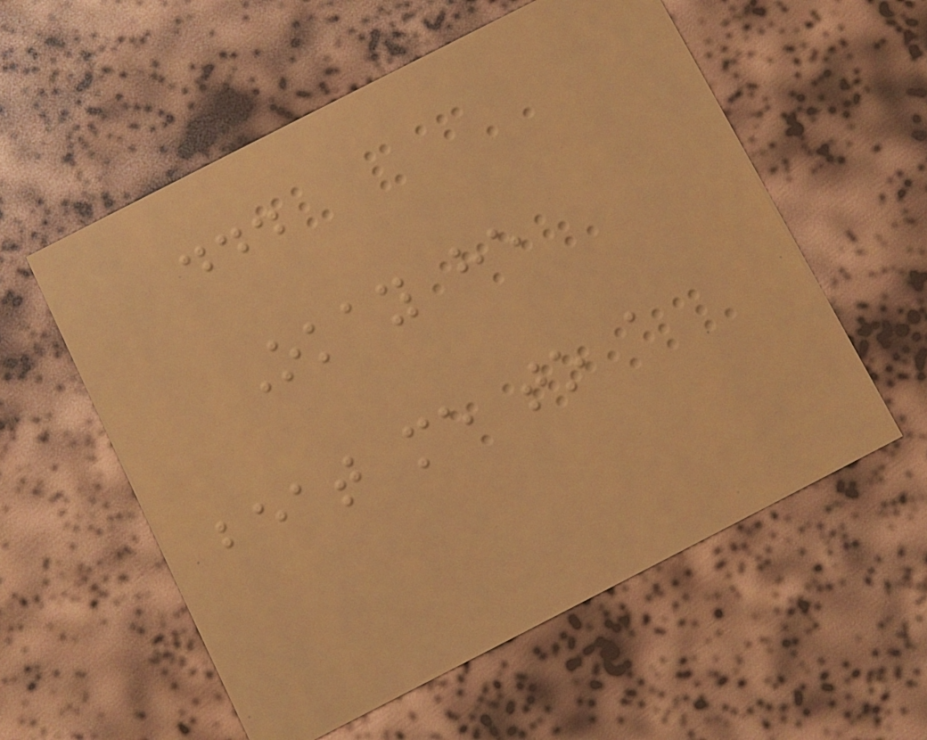...
Okay he
beat me to a
